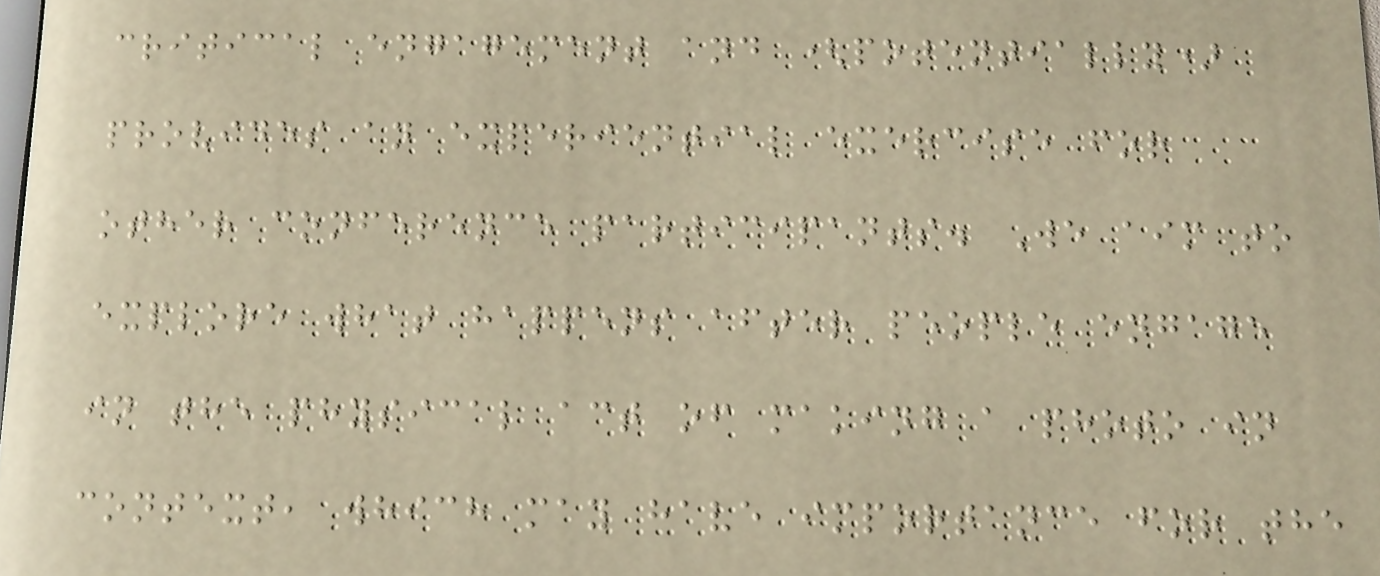critical engagement and (potentially)
provides an experiential exercise for
other conference participants. We aim to
explore what happens after people engage
in the physical act of making a photo in
context, which may have importance for the
